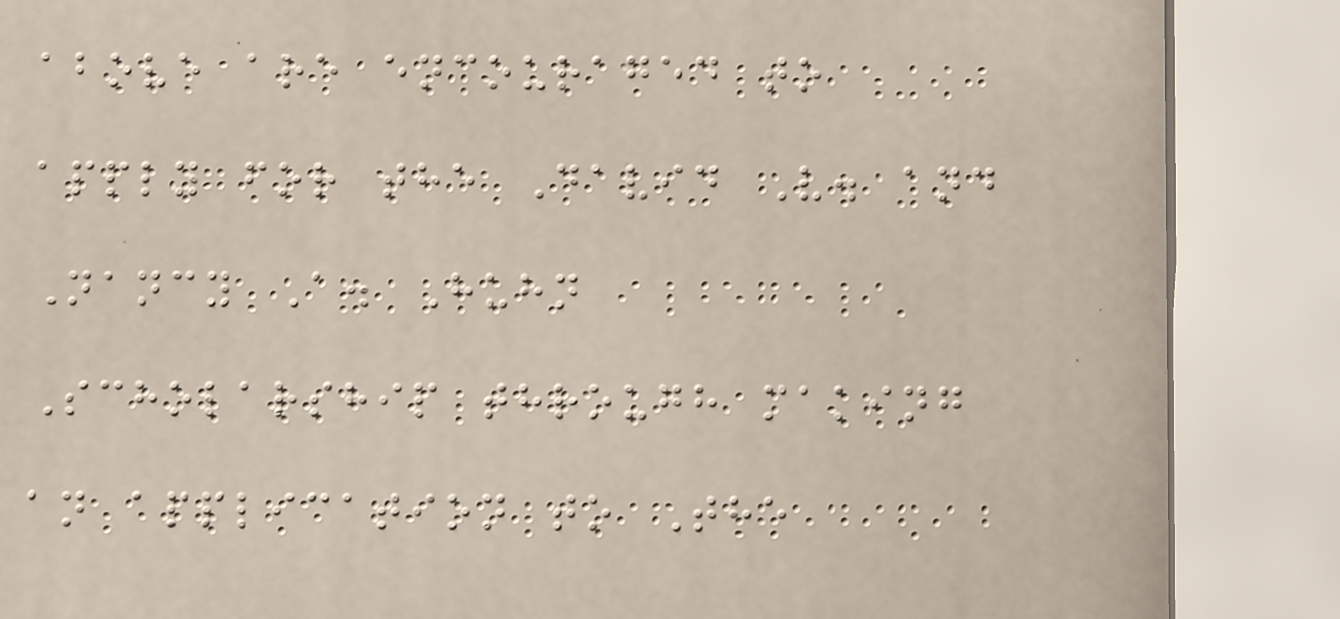above are encouraged to
apply for the David V. and
Nancy A. Huhn
Scholarship through making
an application to The
